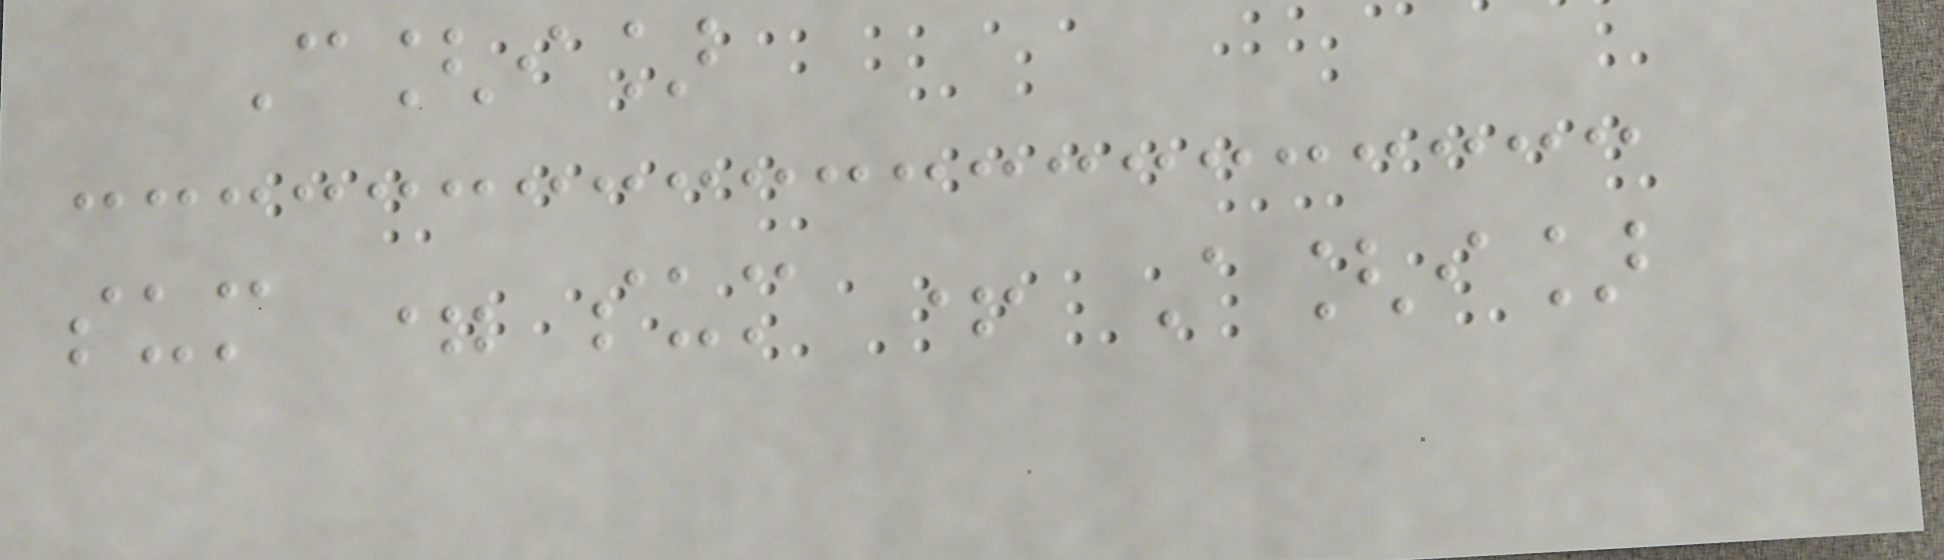C[i]
sum = sum + A[i]
